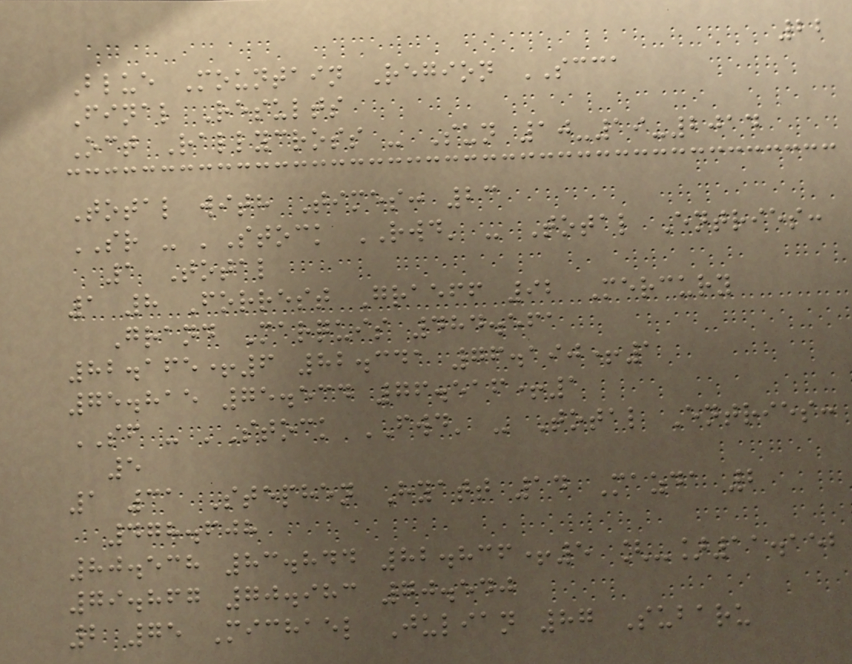22
Blue Mountain Region SCCA
Final Results
Oct Rallycross - Sun 10-19-2014
Total with Times: 23
SR - 'Stock RWD' - Total Entries:
1 Total
1 8 Forrest Graeff 92 Mercury
Grand Marquis 484.561
82.165+6 82.341 76.190+1
75.815 75.534 76.516+1
SF - 'Stock FWD' - Total Entries:
5
1 31 Stephen Hyatt 14 Mazda 2
478.608
80.538 83.844 82.836+5 [-]11.152
79.867 70.983 70.540
2 75 Michael Julian 87 Subaru
